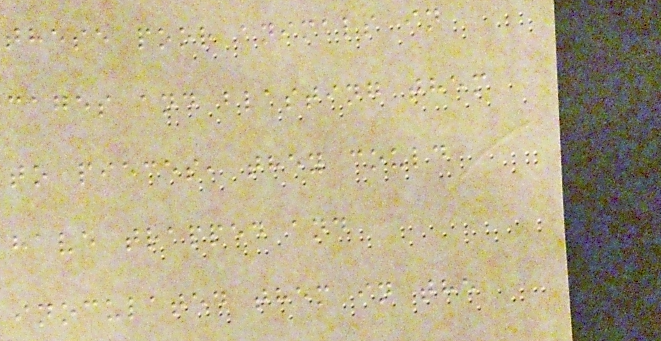these poor animals in
cages and blasting them
to pieces, they could
have trapped and
inoculated them in the
